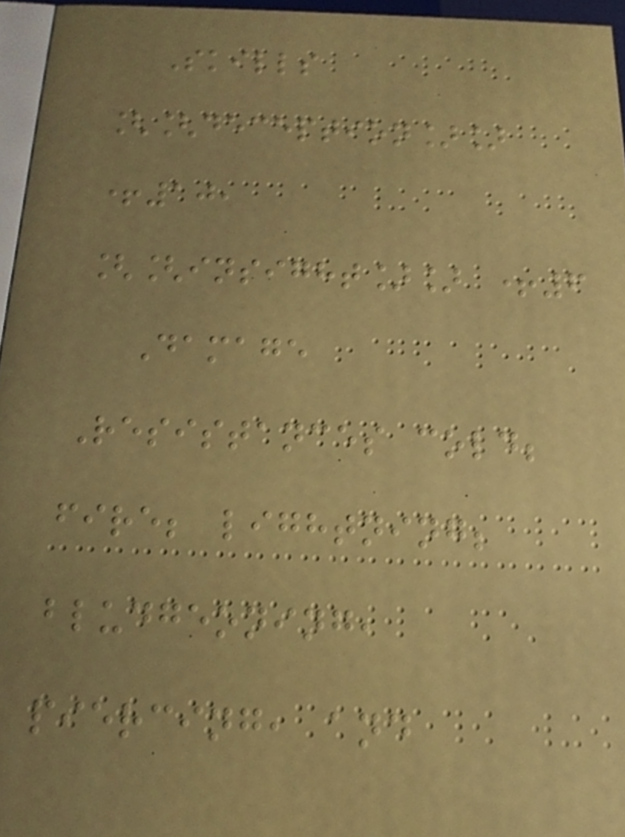Skills
[[deception]]
+10,
[[insight]] +6
Damage
Resistances cold;
fire; lightning;
bludgeoning,
piercing, and
